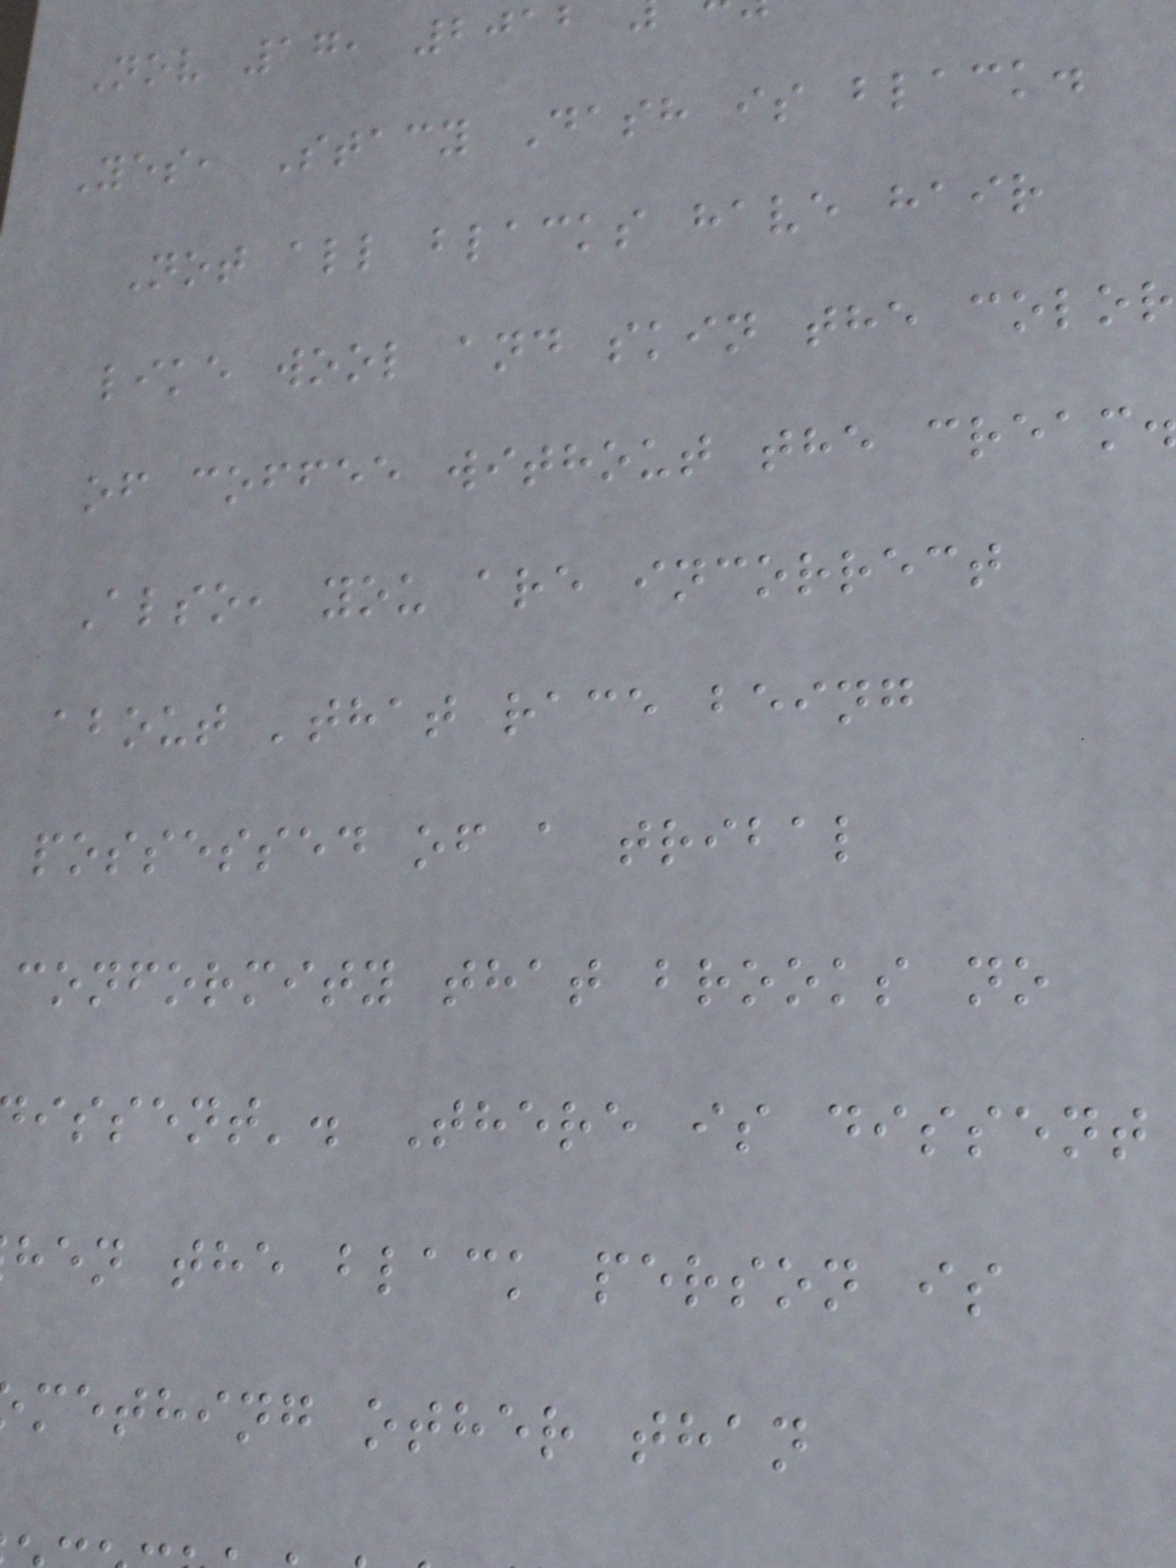Nov 17, 2012
Yes, Stacy Dash is black.
Not all blacks have hair
like wool and skin the color
of coffee without the cream
Also, you are incorrect
about 'that race being
possessed of a tribal
conformity that brooks no
issent'. There is dissent
hen the black person is
mething other than
